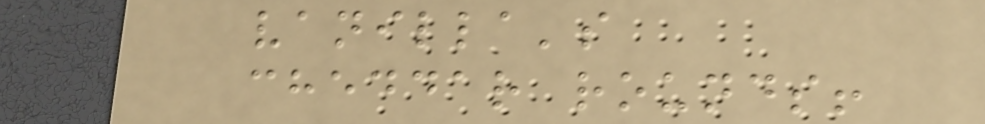vanilla's
cheddar rounds!
